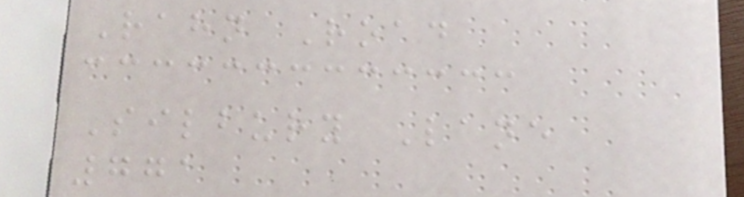Rahn Road
Silbury Lane
771
